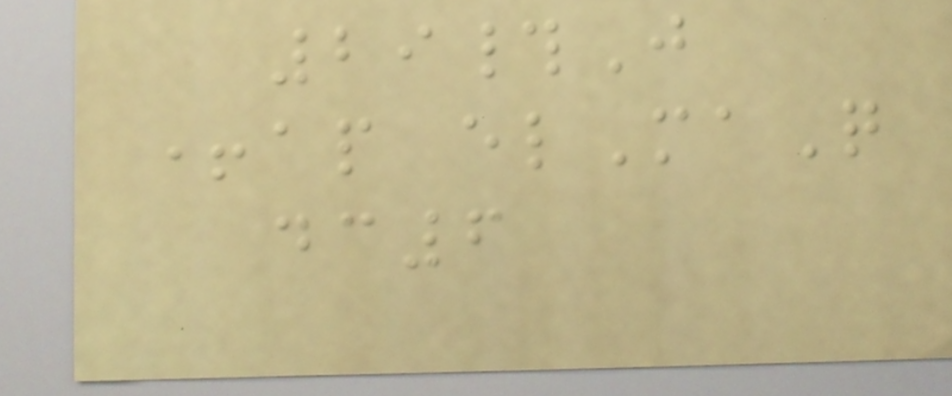29#J
+ap elMaQ
dc6
